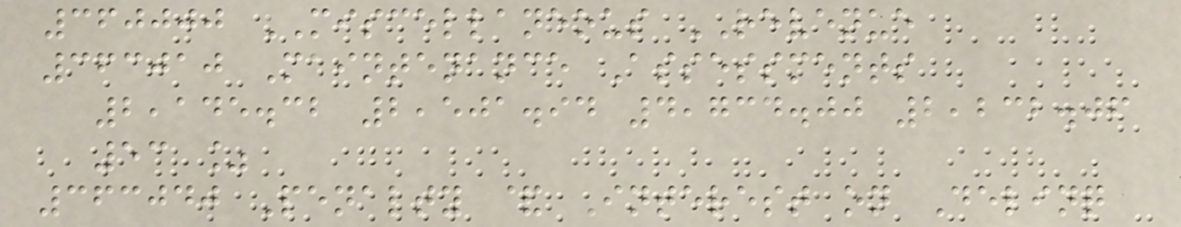360000 MISCELLANEOUS REVENUE
363010 Maintenance Assessments
2,145.32 2,501.94 4,734.00 2,232.06
53 %
363040 Penalty & Interest on Delinq
